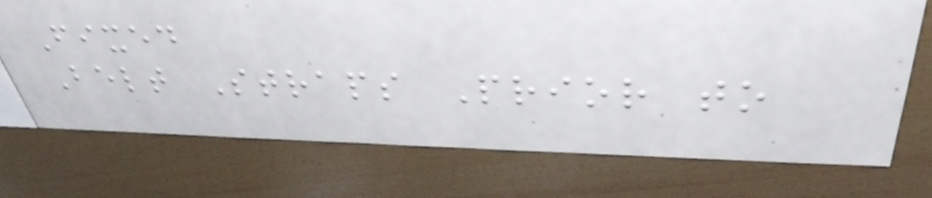Fixed
Belt Straps Prior to
